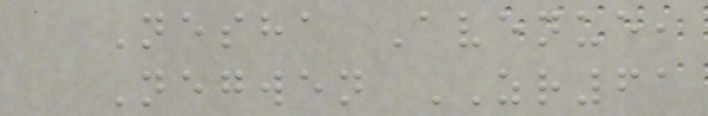Nesha Avenue,
Negwen ZR61
